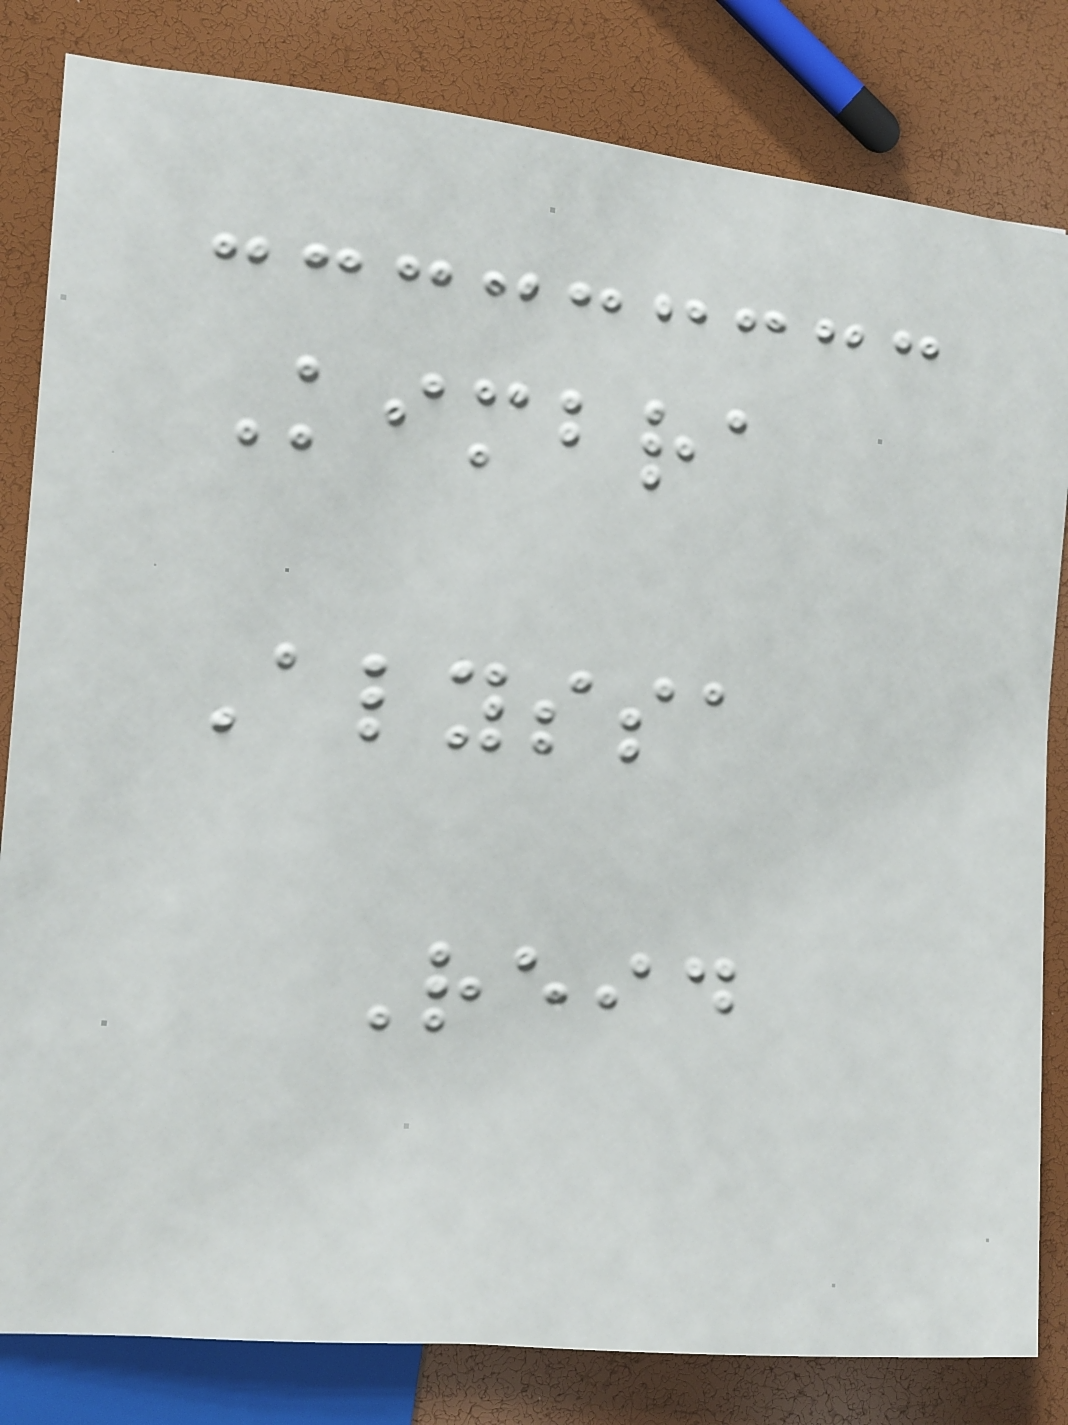Kimbra
Alyssa
Reid
